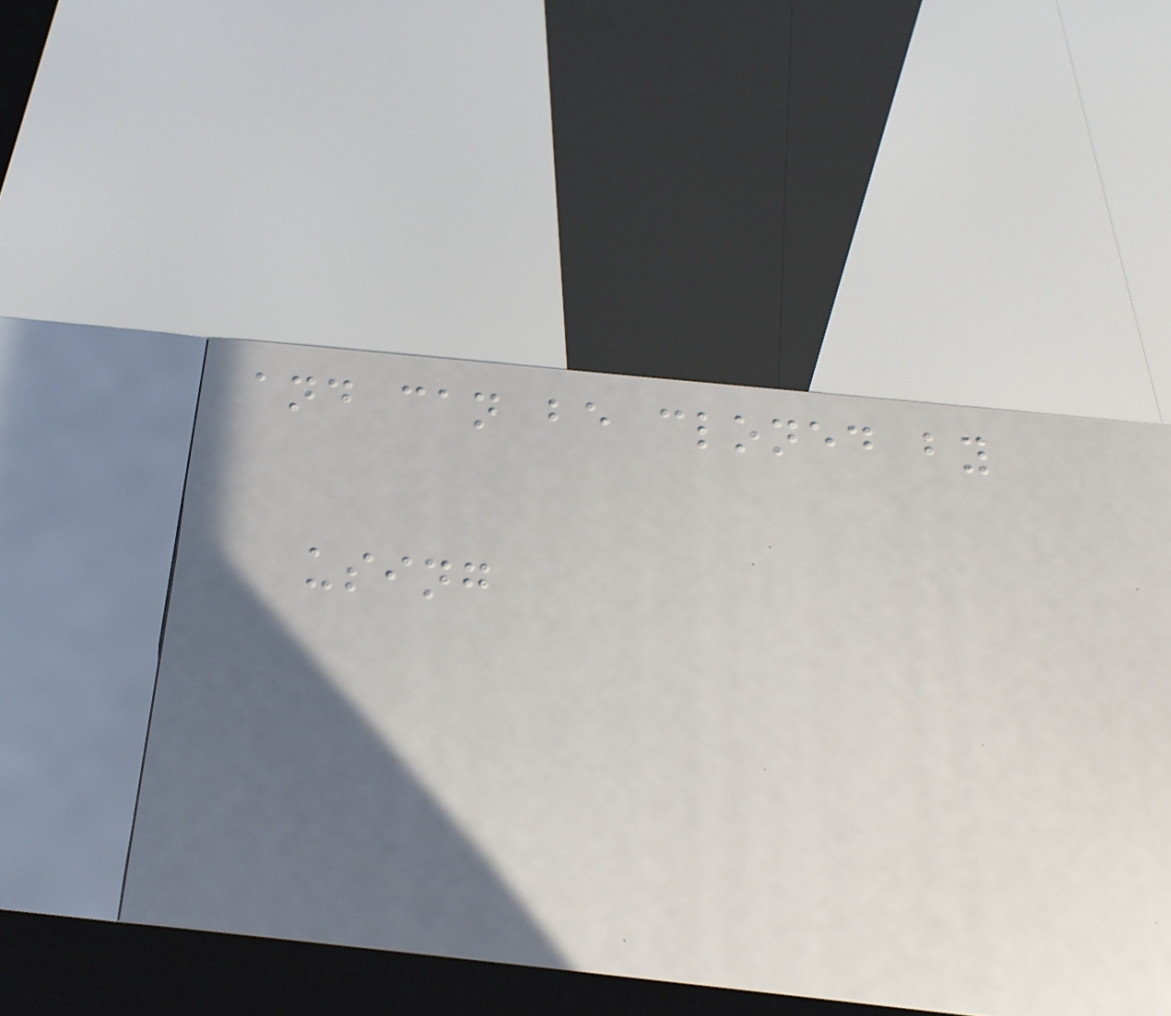and can be cloned by
using
